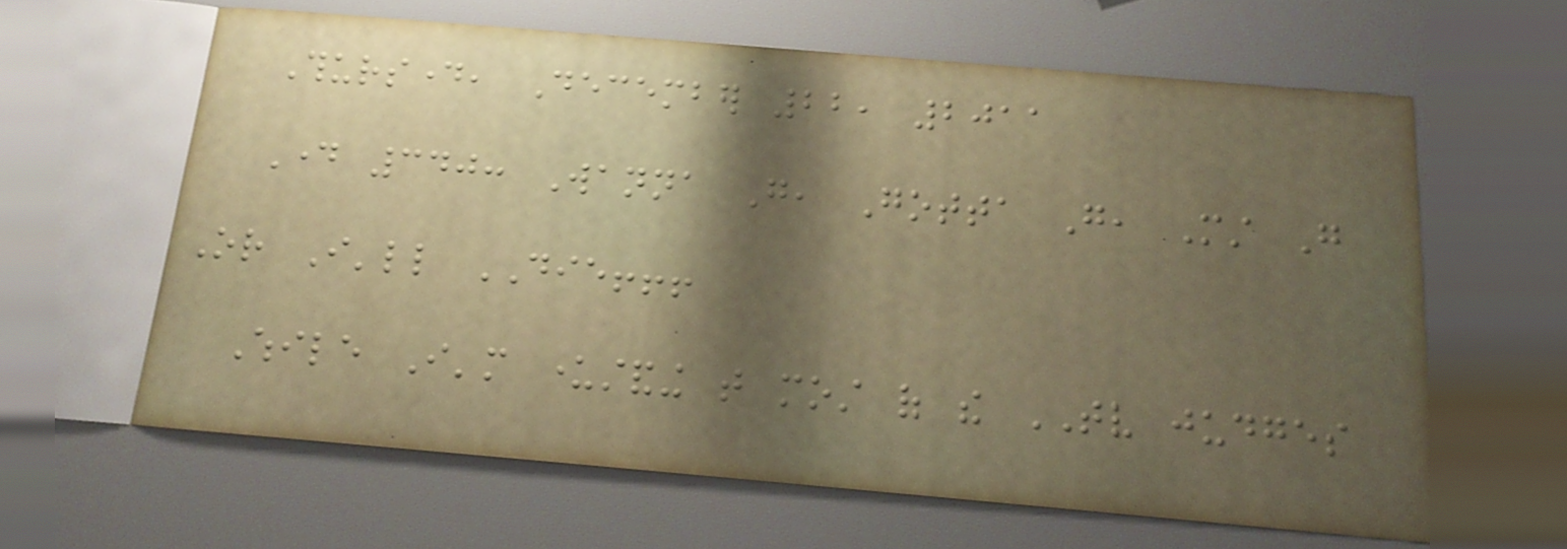Thursday, December 22, 2011
Day 340: Wanna Go, Gotta Go, Must Go
Or I'll DIE!!!
While I'm understanding that most of the TV judges
